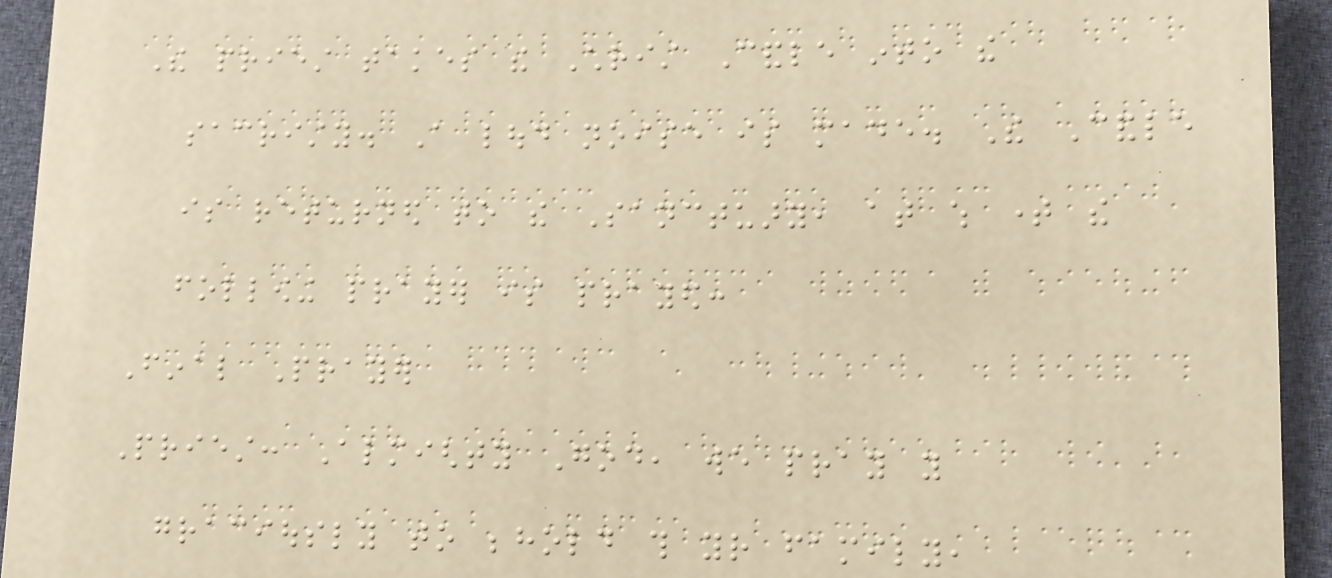The priest takes the Christ Candle into the
sacristy. A loud noise is made. The Candle
is returned to the Sanctuary, at which time the
following prayer is prayed:
Final Prayer
Priest: Almighty God, we pray you
graciously to behold this your family,
